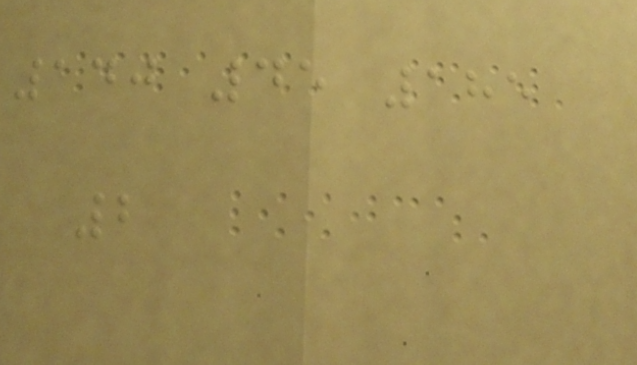140 45 185
2
